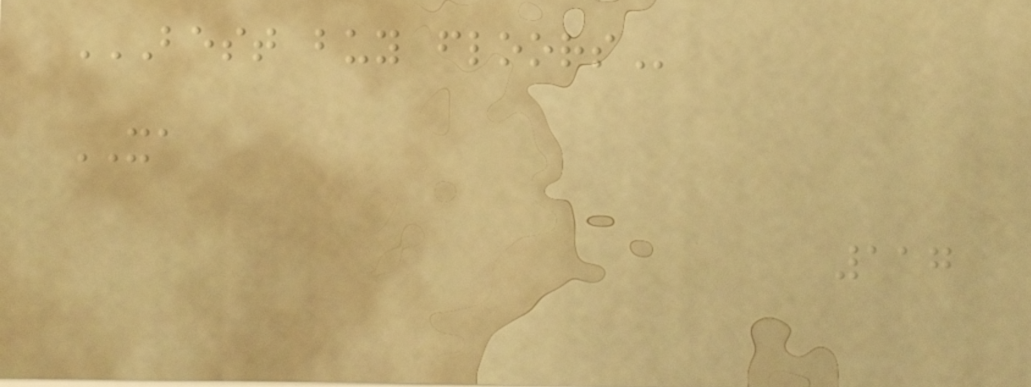BEST BUY FLOORS
XA
117
